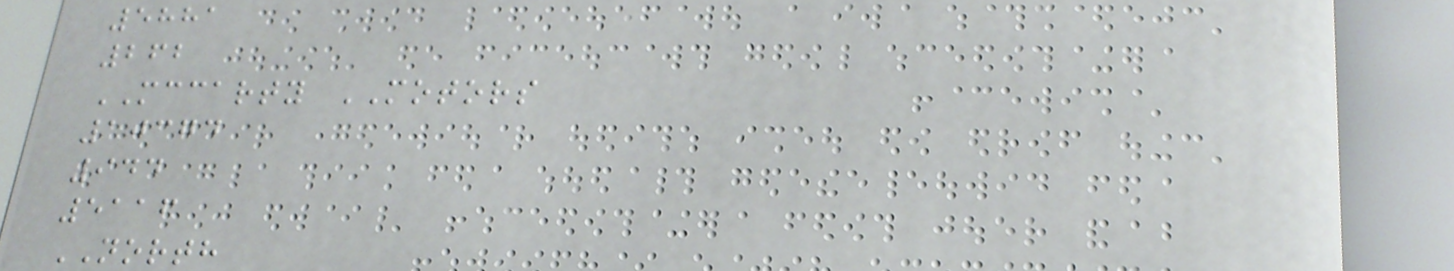5881
262
MCCARTY MOTORS
10374
944
5116
NORTH
